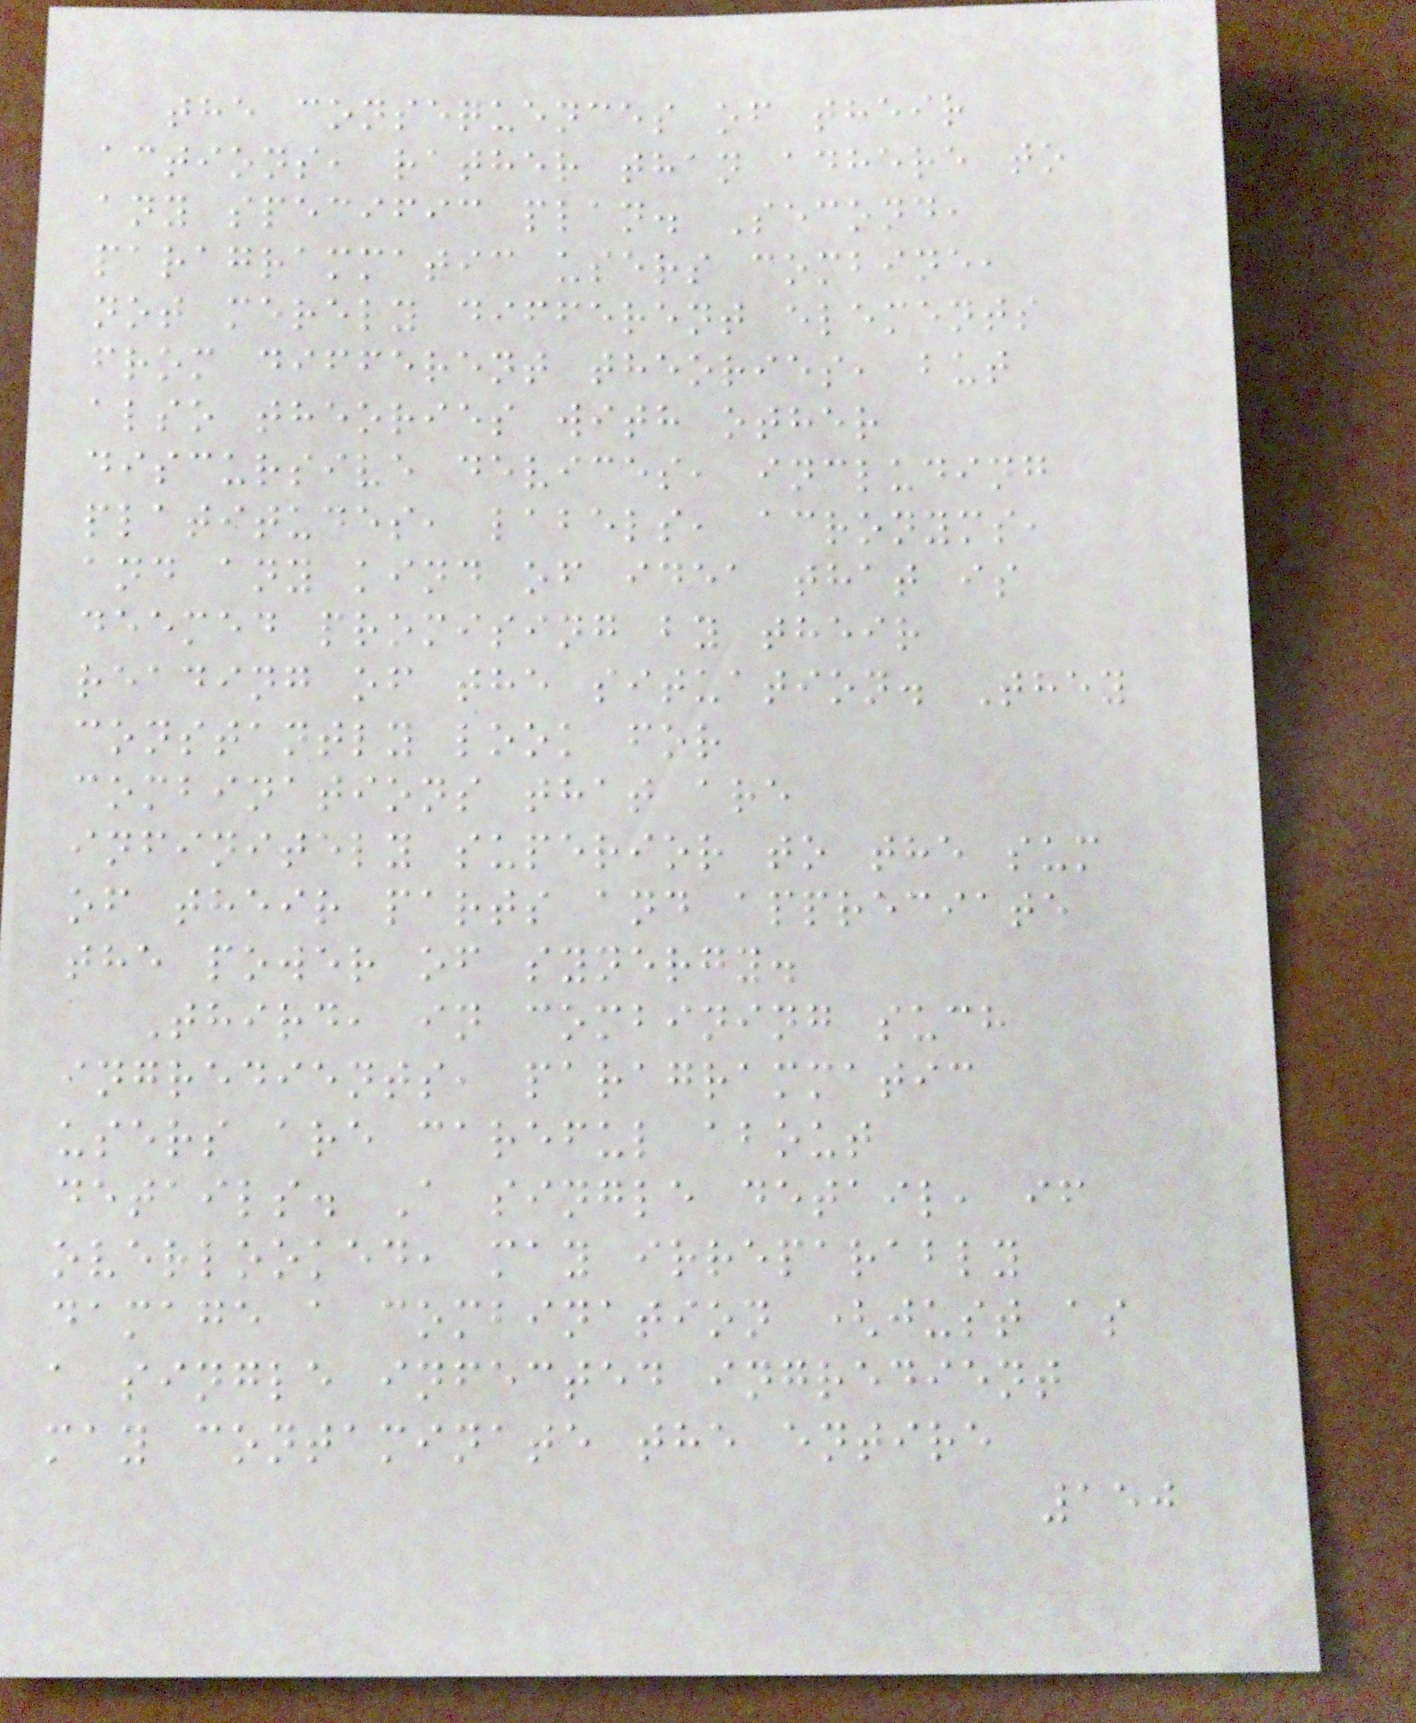the consequences of their
actions, rather than adhere to
any specific plan. Second,
paragrammatic users combine,
not merely different elements
from different theories, but
also theories with other
discursive devices, including
platitudes, labels, acronyms,
and any kind of idea that is
deemed promising by their
reading of the situation. They
constantly look for
combinations that are
infinitely superior to the sum
of their parts and appreciate
the power of synergy.
Third, in combining such
ingredients, paragrammatic
users are careful about
details. A single detail, if
overlooked, may irreparably
damage a combination (just as
a single infected ingredient
may contaminate the entire
150
